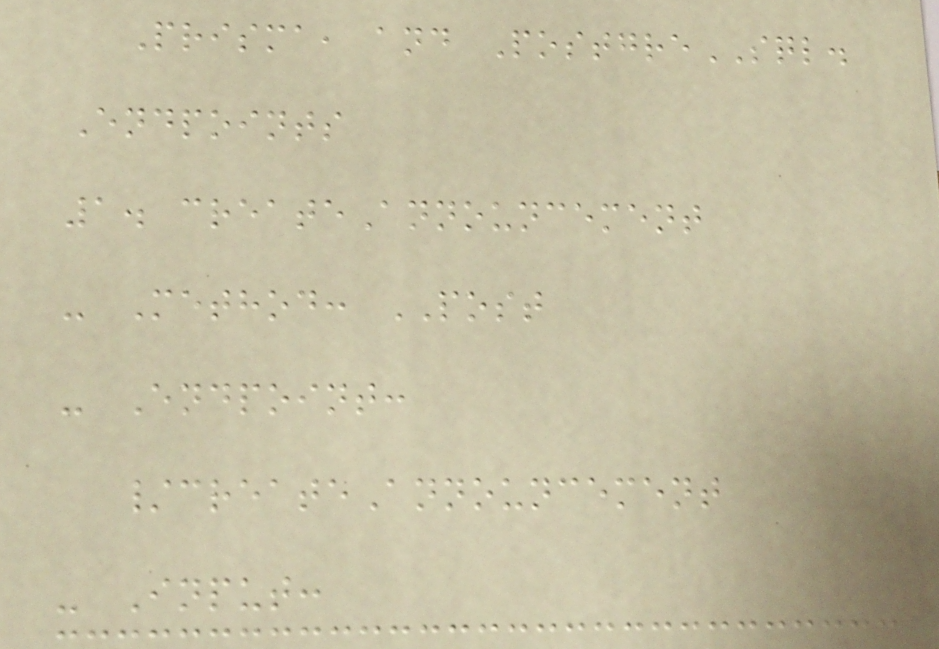Prisma, and PostgreSQL.
Endpoints
1. createAnnouncement
- Method: POST
- Endpoint:
/createAnnouncement
- Input:
